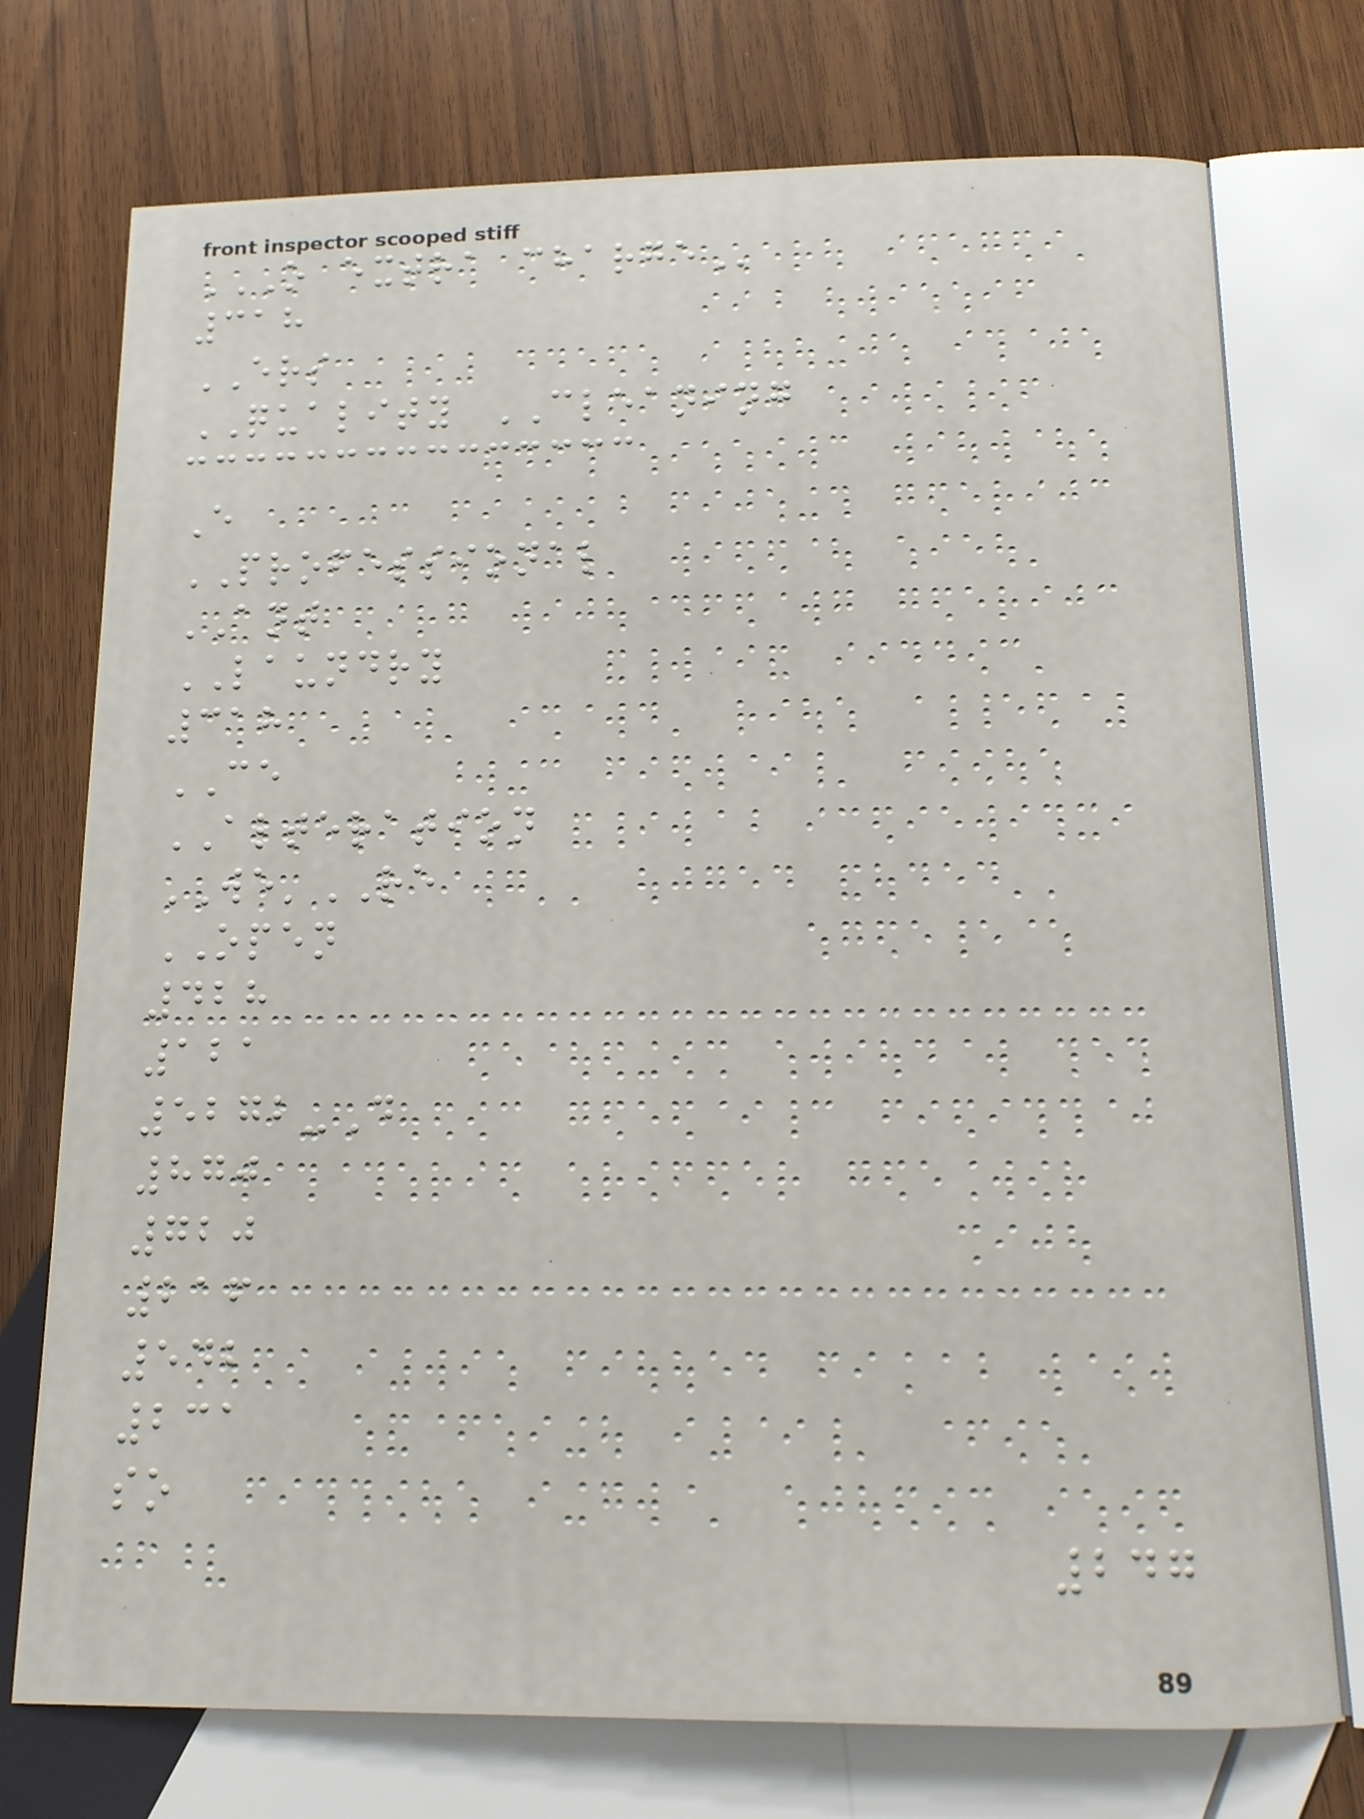O EXTRA CHARGE
318
ERS
QUALITY CLEANING
E
PROFESSIONAL
ANT
LAUNDRY
318
CE
ALTERATION
WE'RE
OPEN
428
121
5272-D
870
720
216
542
231
so
247
